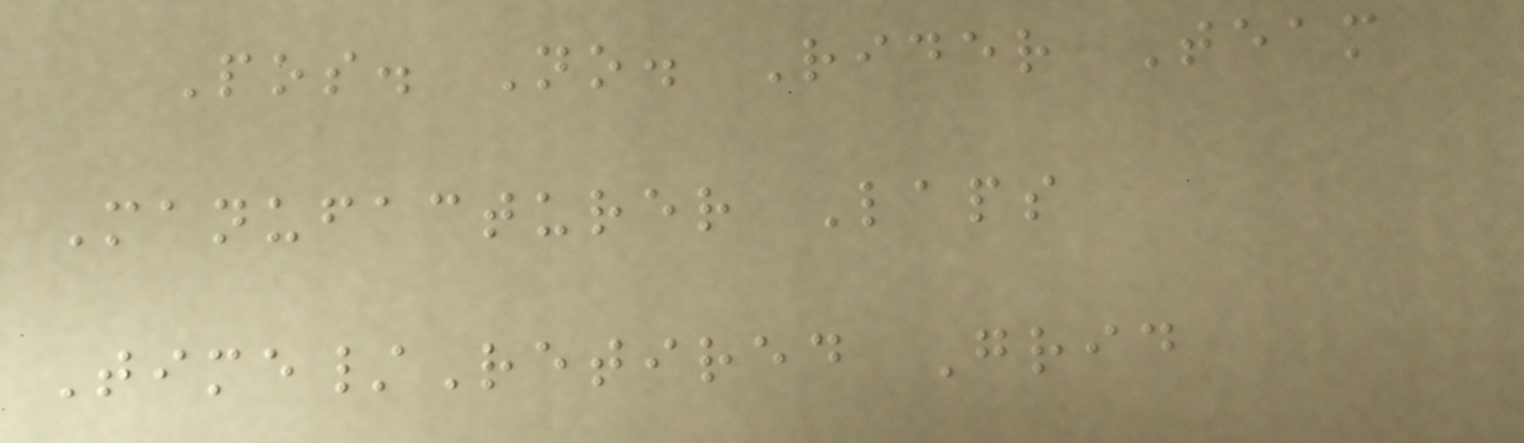Pos. No. Rider Team
Manufacturer Laps
Time/Retired Grid
